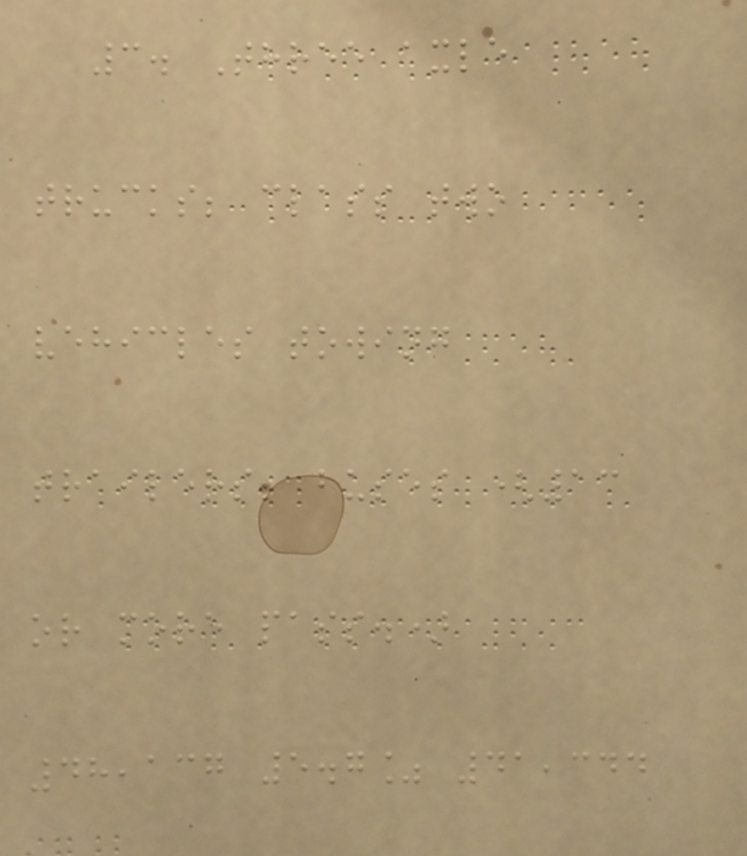3. Three axle
trucks; class two
vehicles towing
trailers; buses (13
or more pass.)
48,137 5.7% 41,344
